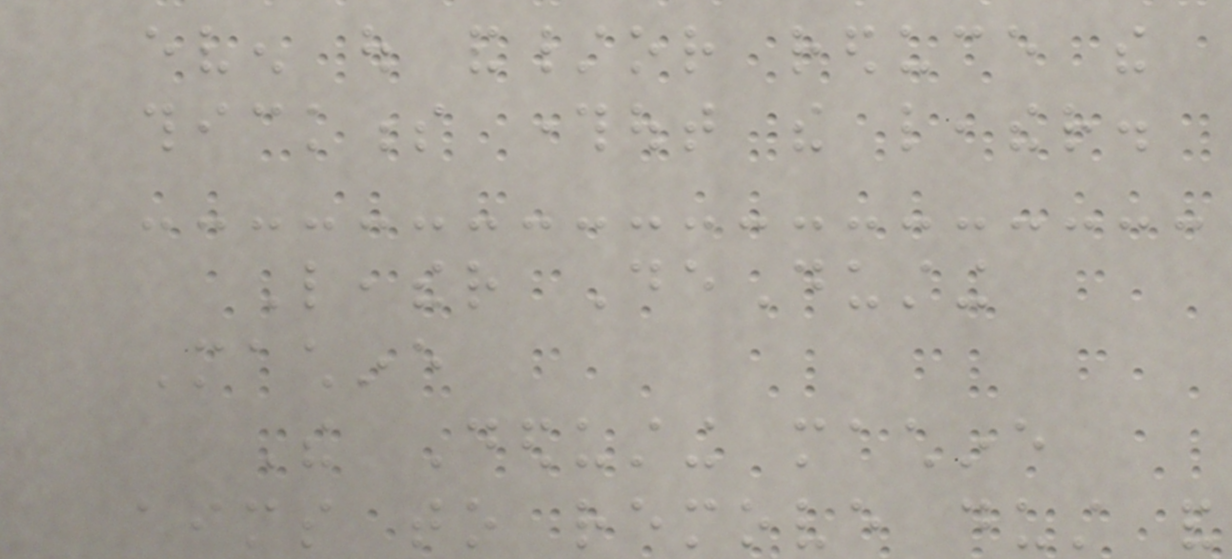even out and/or reduce the
thickness throughout the leather.
Leather DeDusting
Machine
The Dedusting machine
aims to remove dust and
